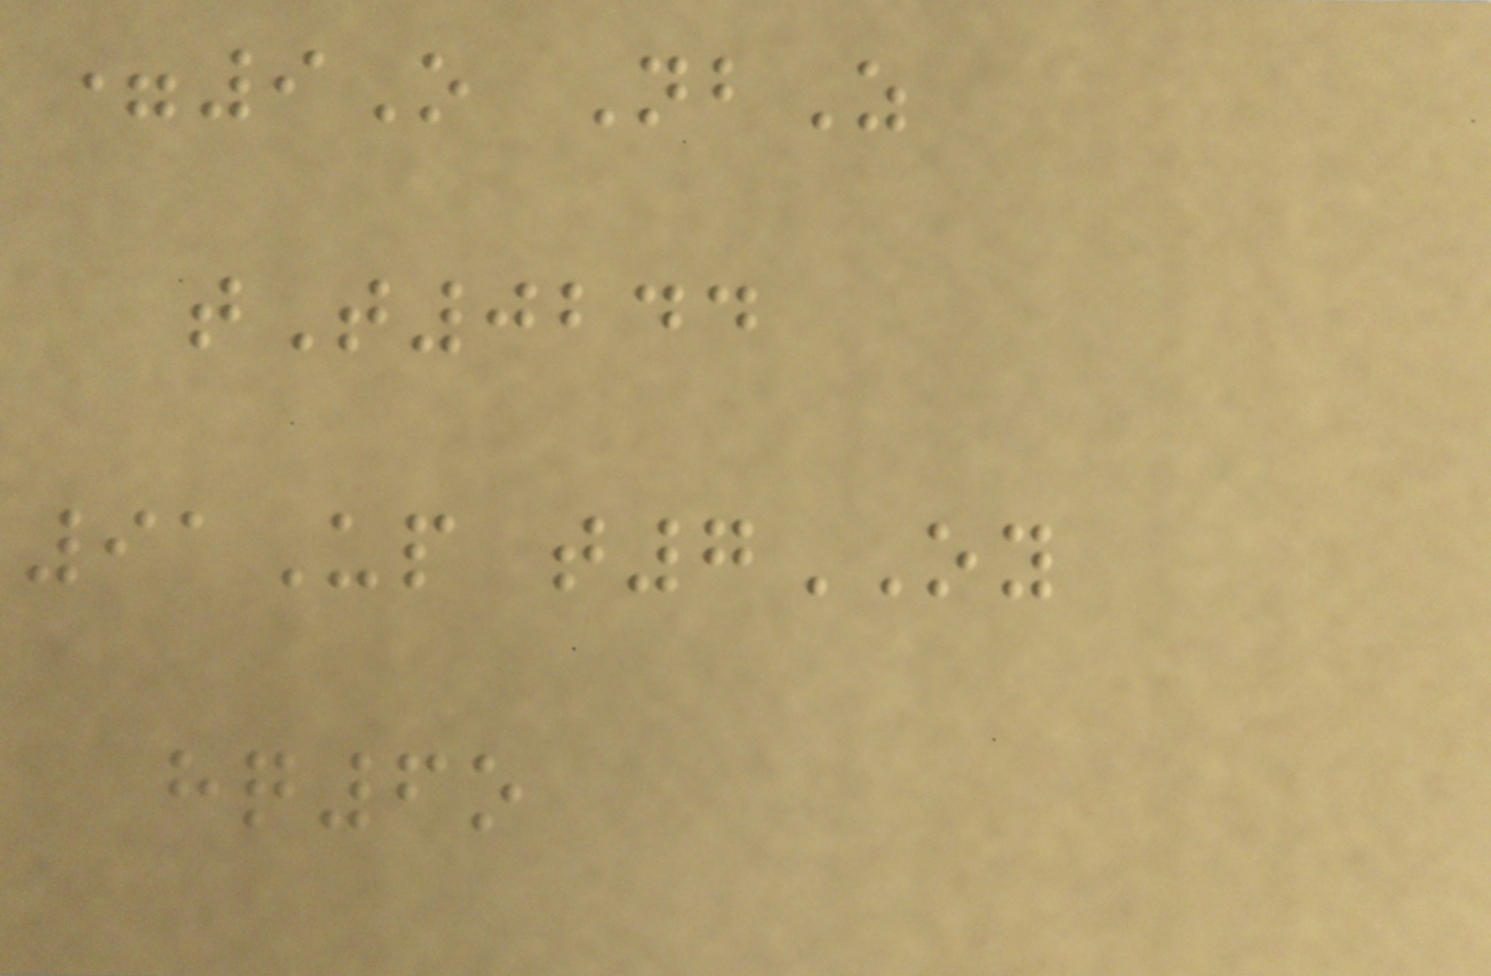=9O NbZ
tT0244
91Up t7OY
hq6o
